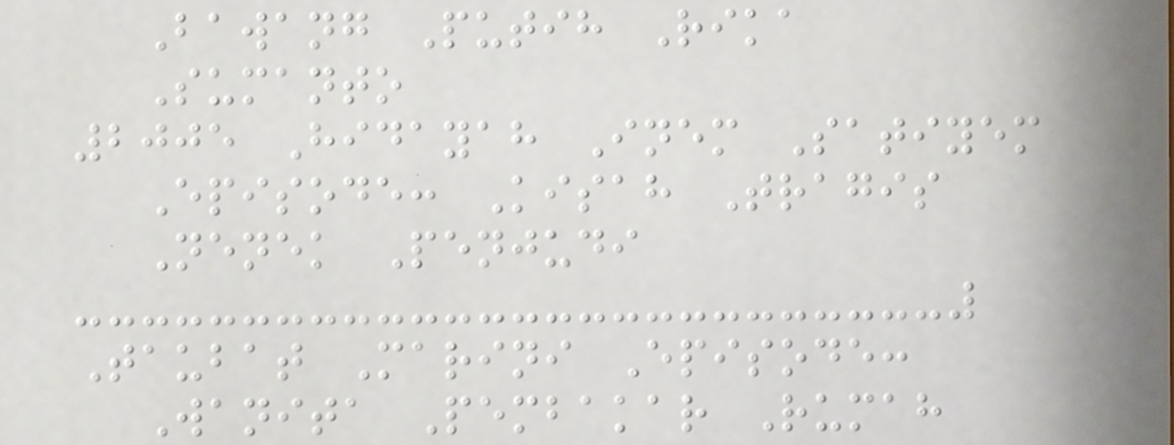Bawang Putih Rika
Sumanto
2005 Hidayah Inem Satiyem
Episode: Kisah Tragis
Nenek Penjudi
Taubat Marini Episode:
Wanita Pembakar Rumah
